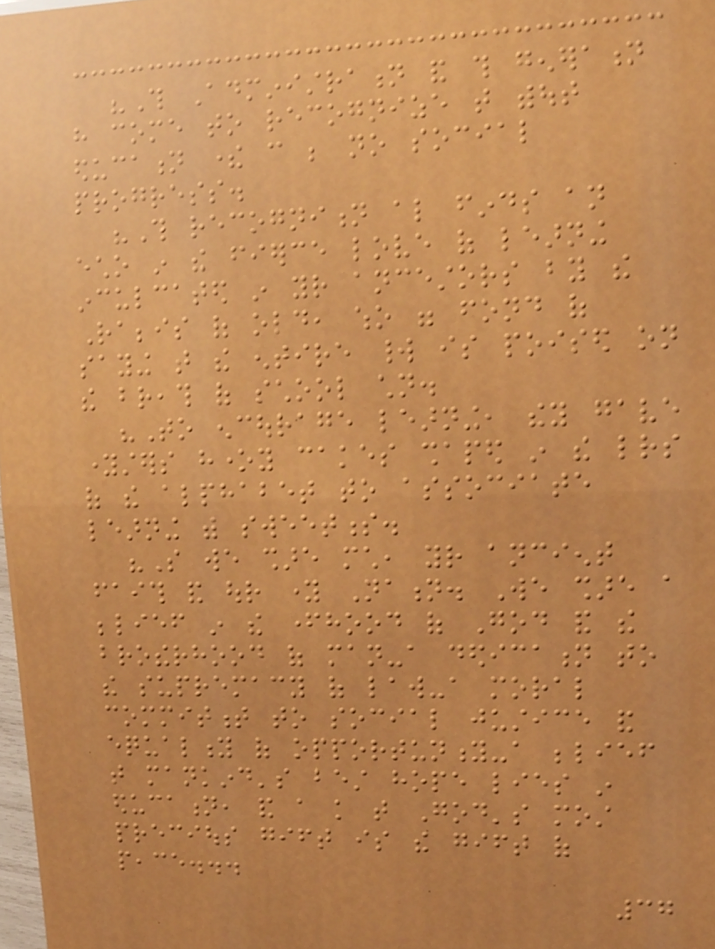"This Administration and this generation
have come to recognize that without
education there can be no social
progress.
"This recognition also finds an
echo in the fierce love of learning
inculcated in your ancestors by the
Rabbis of old, who were fond of
saying that the entire world is poised on
the breath of school children.
"To encourage learning, they gave
youngsters honey cakes shaped in the letters
of the alphabet to associate
learning with sweetness.
"So we share much, your ancient
faith and our young Nation. We share a
belief in the fatherhood of God and the
brotherhood of man-a dedication to
the supremacy of law-a moral
commitment to social justice and
equality of opportunity-a belief
that mankind's best hope lies in
education, and a knowledge that God's most
precious gift is the gift of
peace...
37
